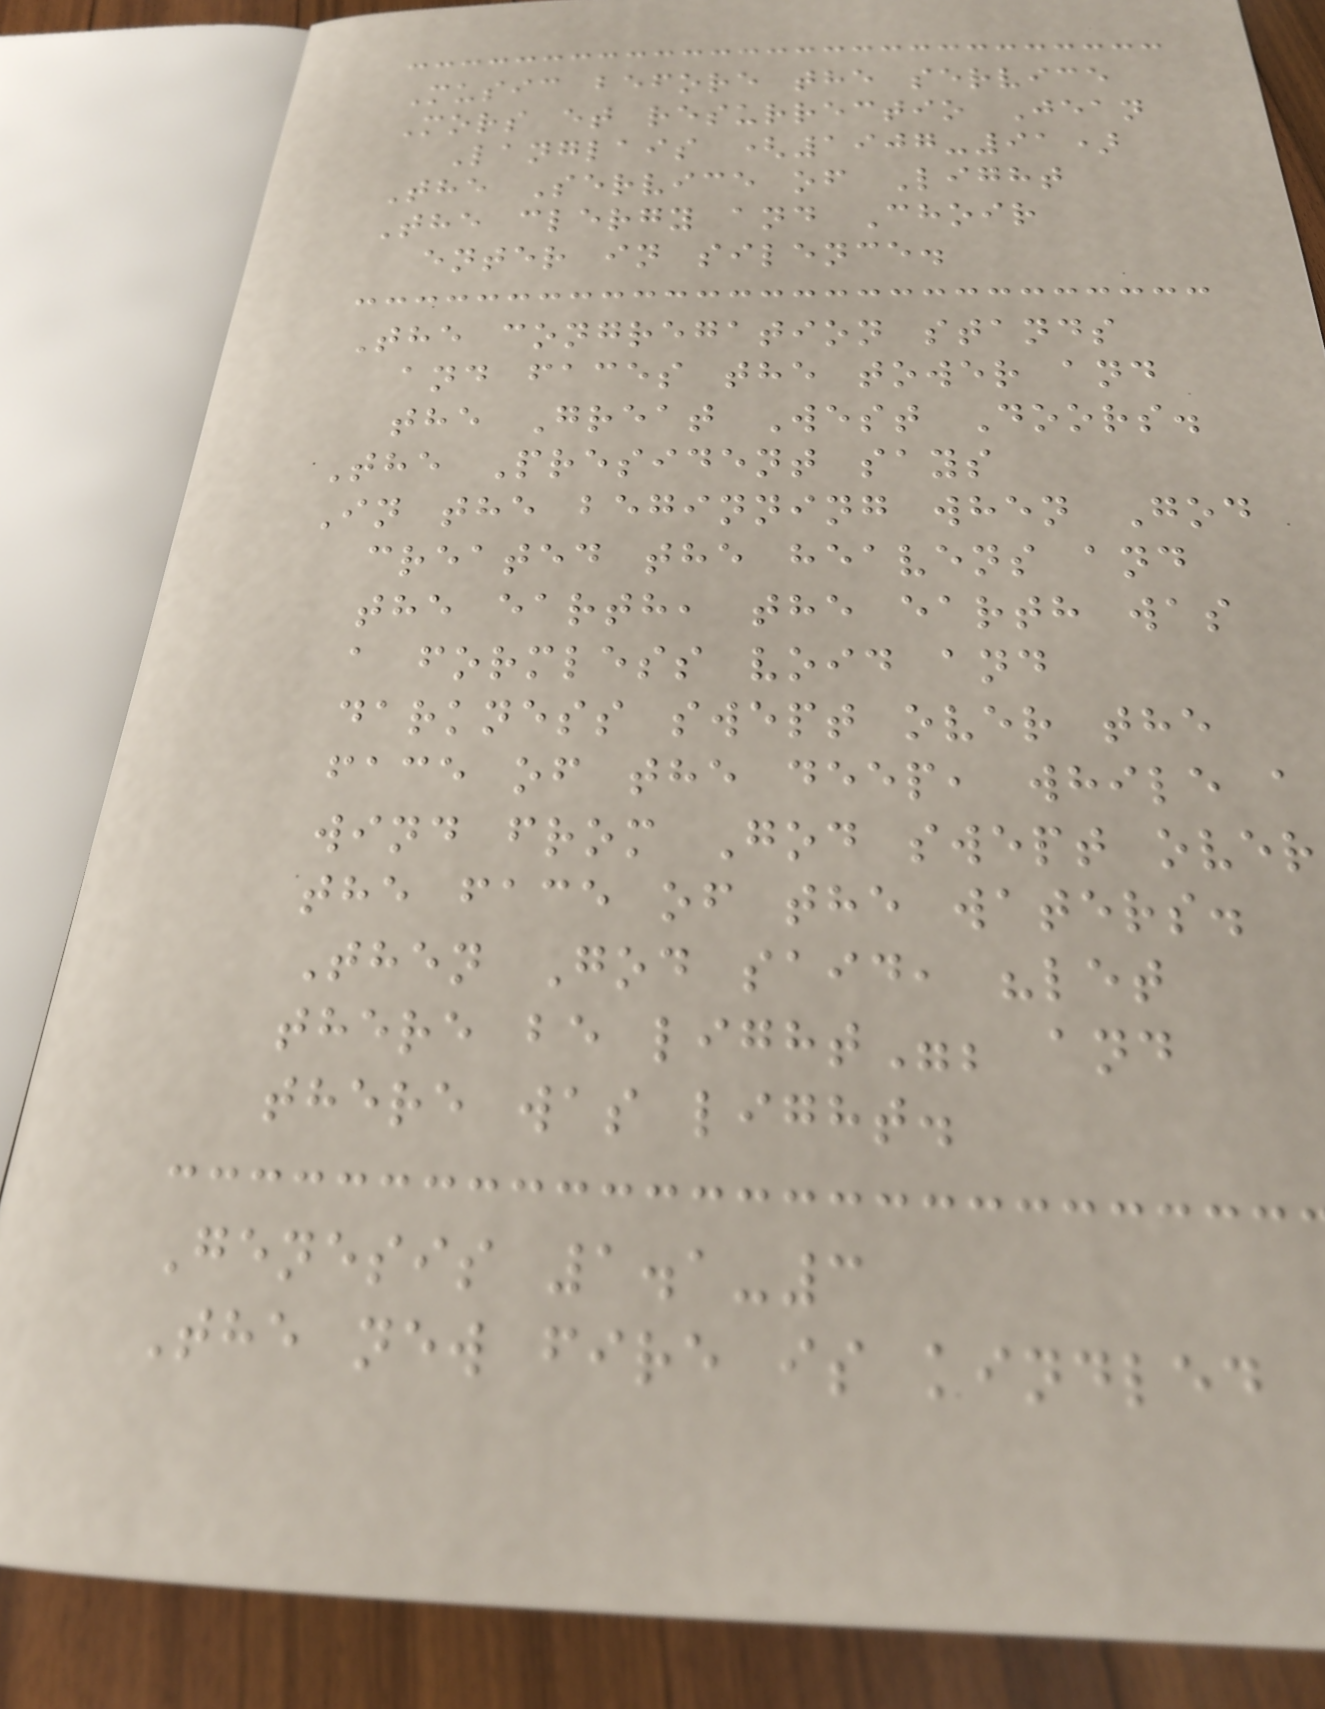Music before the service
Mors et resurrectio Jean
Langlais (1907-91)
The Service of Light
The clergy and Choir
enter in silence.
The congregation stands
and faces the tower and
the Great West Doors.
The President says
In the beginning when God
created the heavens and
the earth, the earth was
a formless void and
darkness swept over the
face of the deep, while a
wind from God swept over
the face of the waters.
Then God said, "let
there be light"; and
there was light.
Genesis 1.1-3
The new fire is kindled
